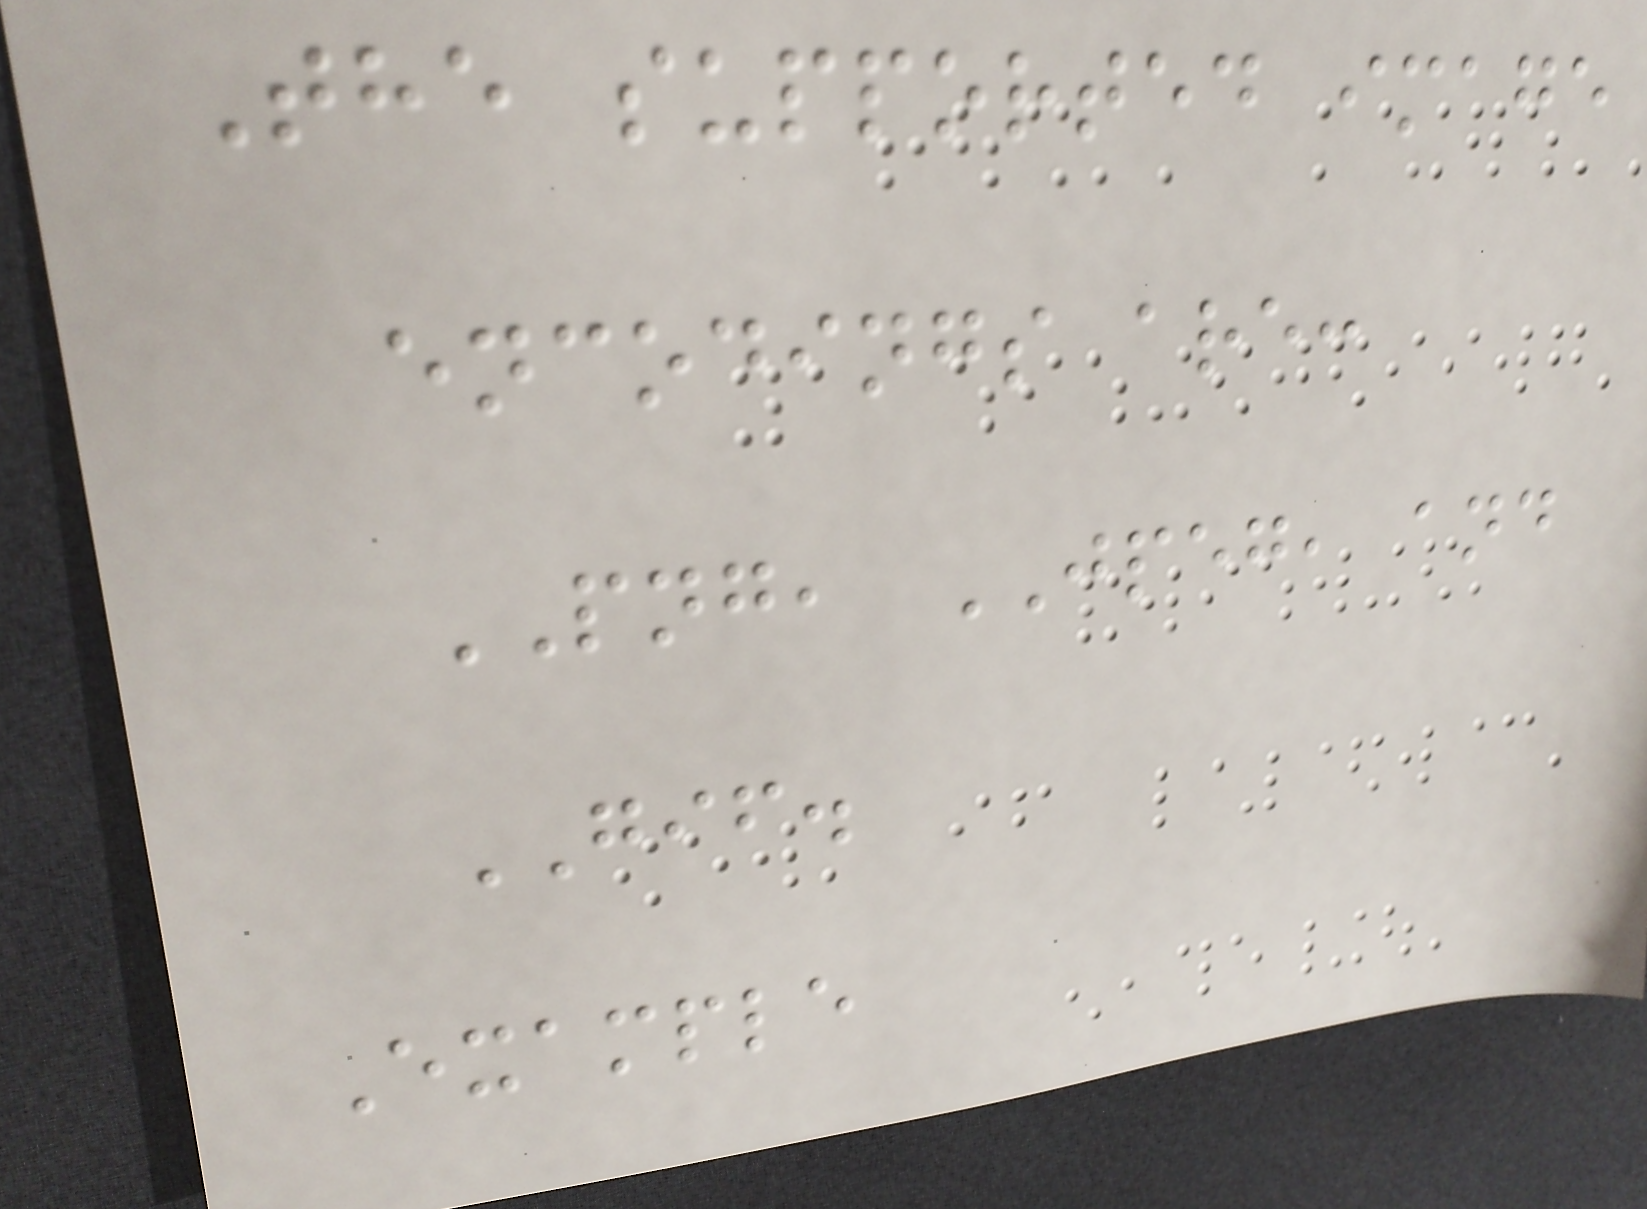The supported image
encodings are:
PNG, JPEG, and
GIF.
Example
